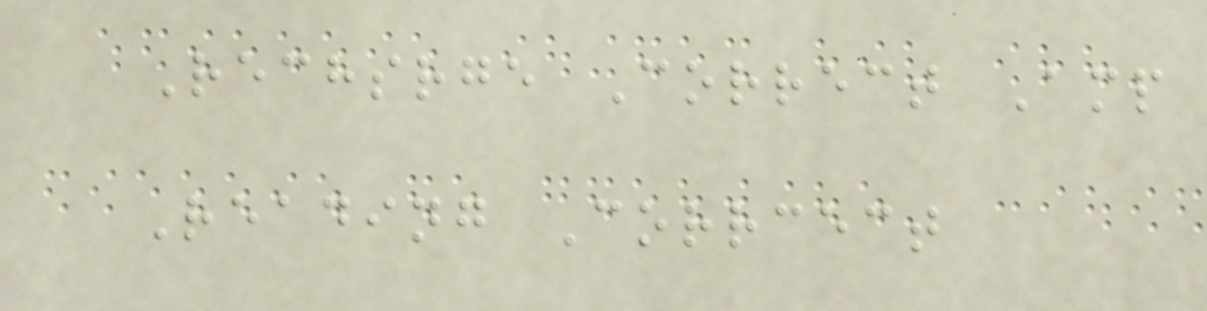Rechsrge Correct Amp
Reading Corrcect
